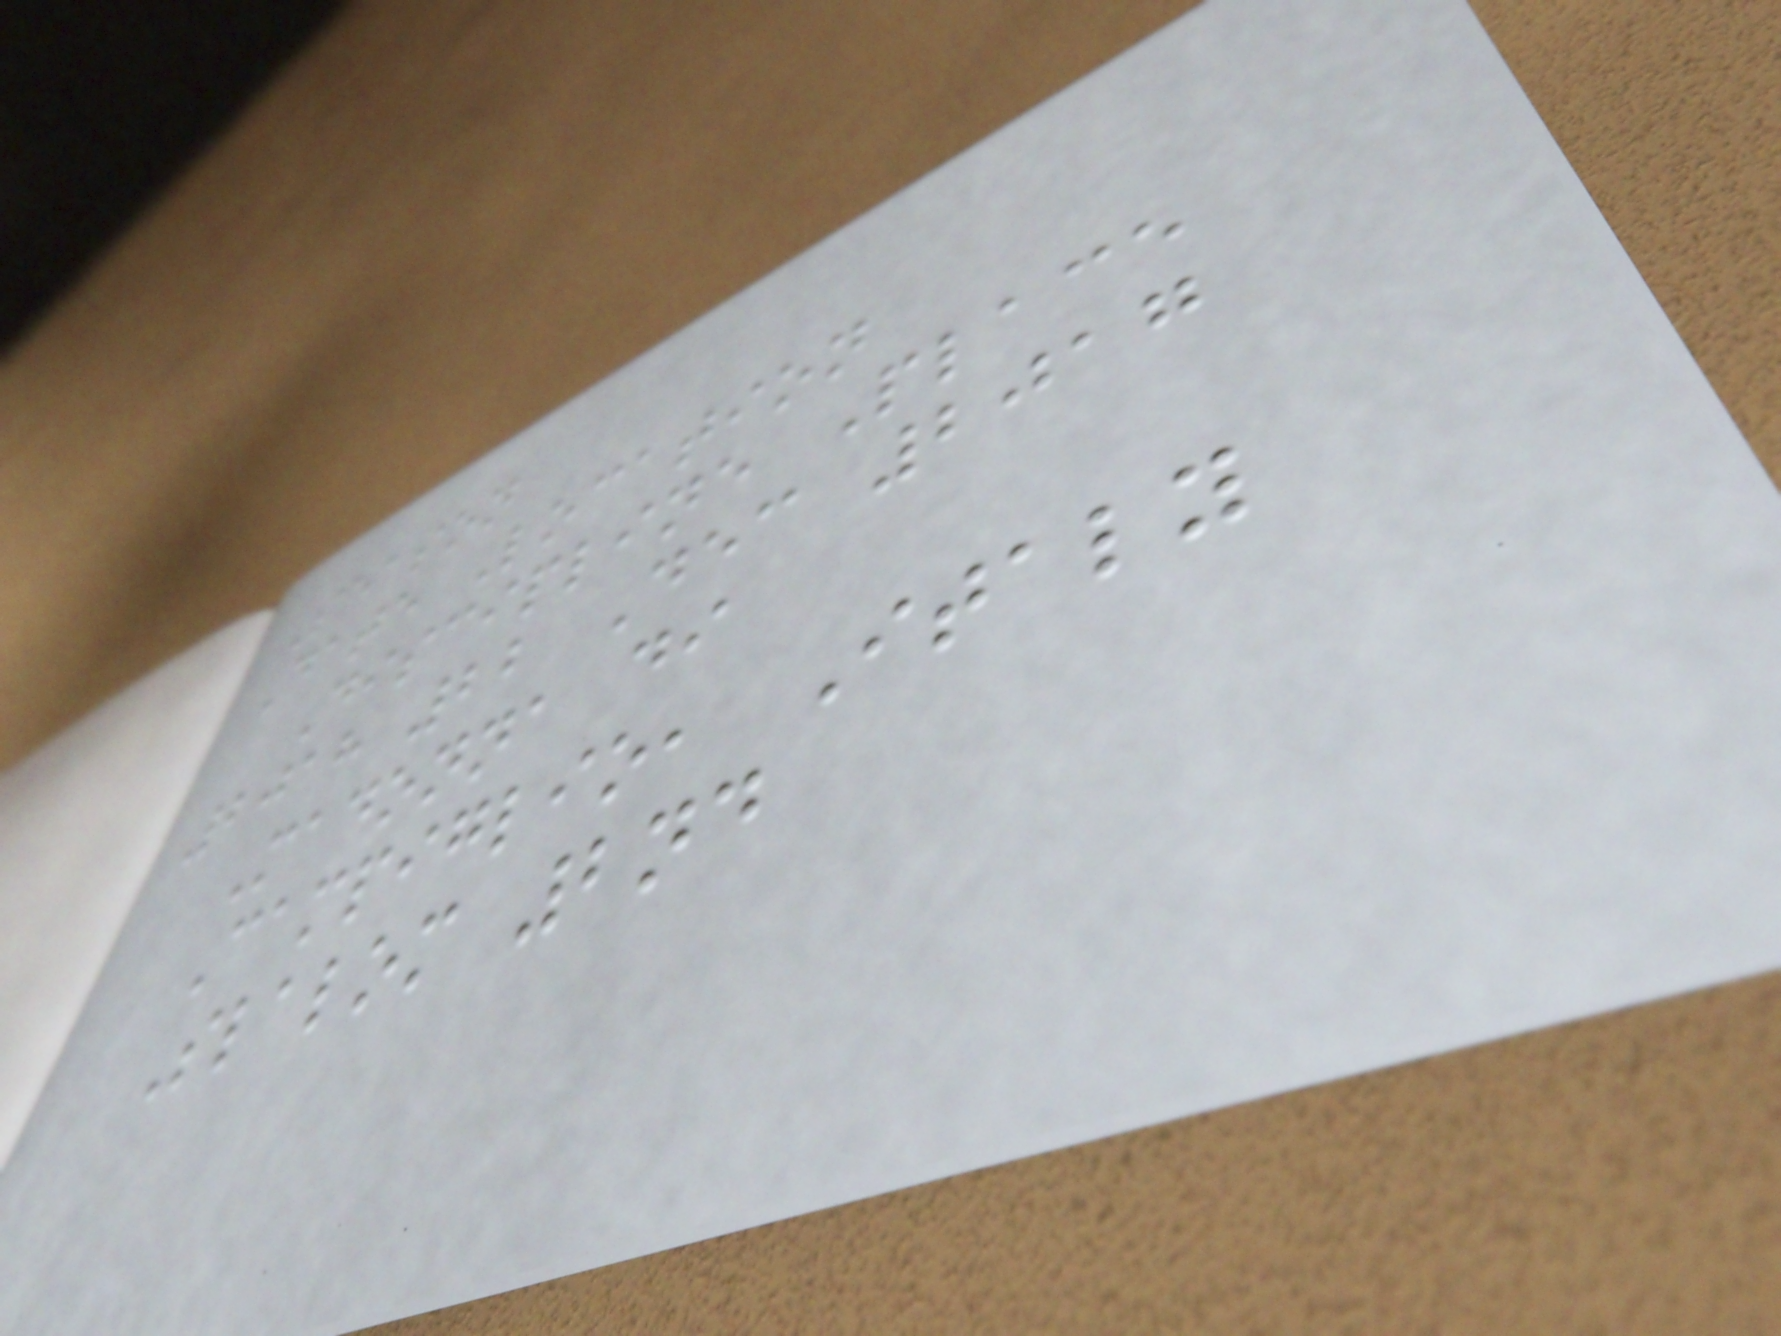Season
Date Location
Discipline Place
2018 22 Dec 2017
Madonna di
Campiglio, Italy
Slalom 2nd
